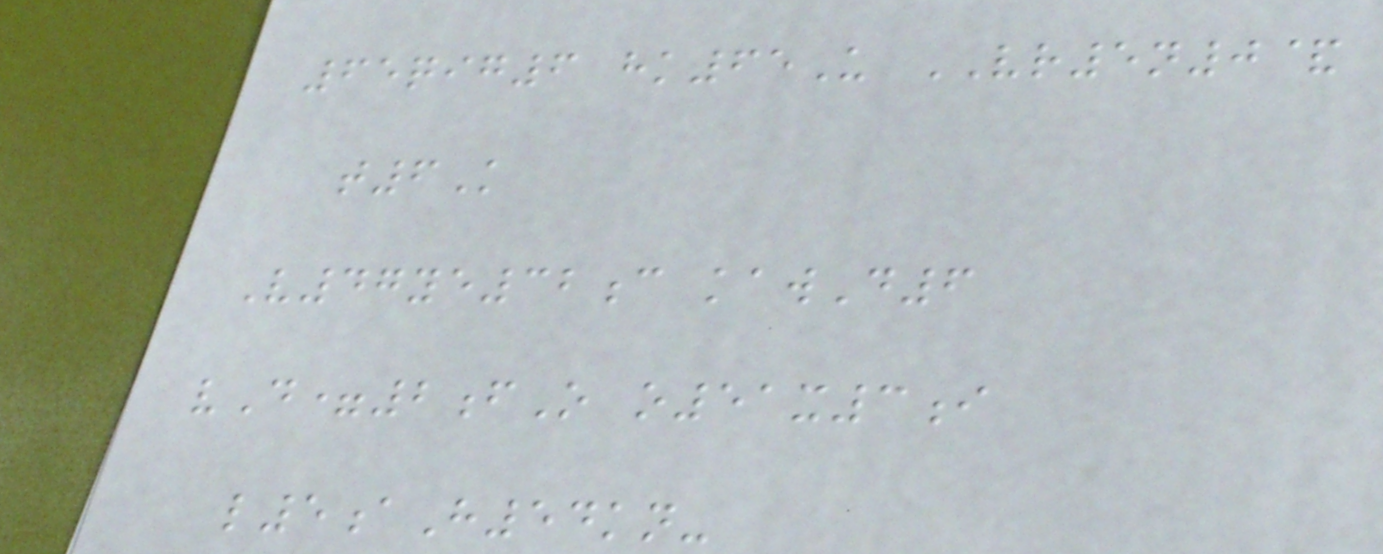65qig6 hk65U VR5n0&
t6K
V47ye32c kawD6
vD=2fO o51x3i
l5aH54kn-
